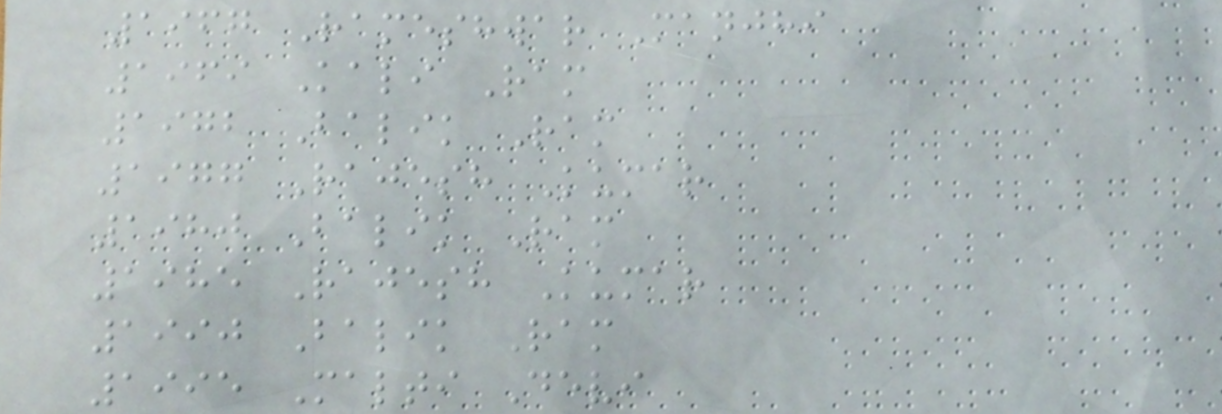1967 Rameshwar Manjhi
1969 Kali Ram
1972 Balik Ram
1977 Rajesh Kumar
1980 Balik Ram
1985 Rajesh Kumar
1990 Balik Ram
1995 Malti Devi
